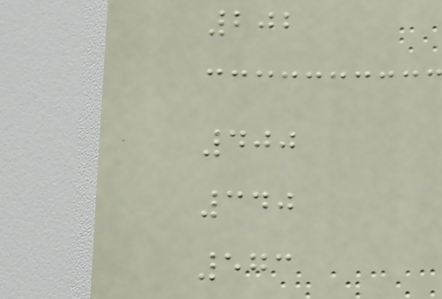202
400
340
573
